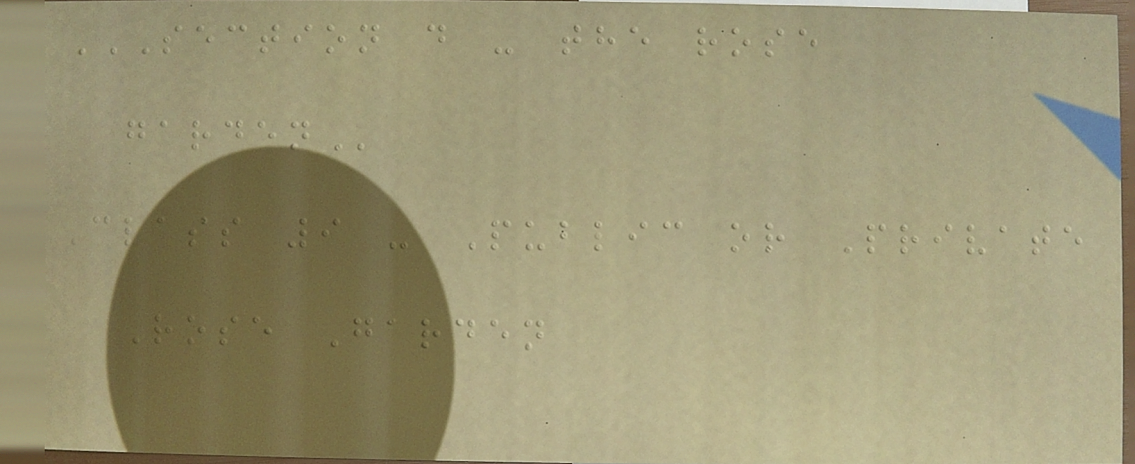SECTION D - THE ROSE
GARDEN
Class 9 - Public or Private
Rose Garden
